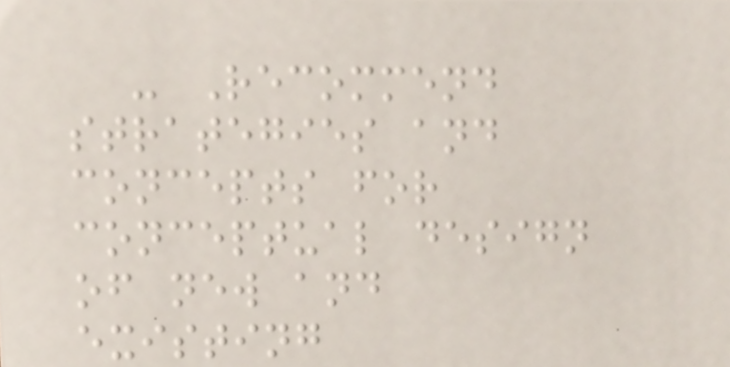- Recommend
strategies and
concepts for
conceptual design
of new and
existing
